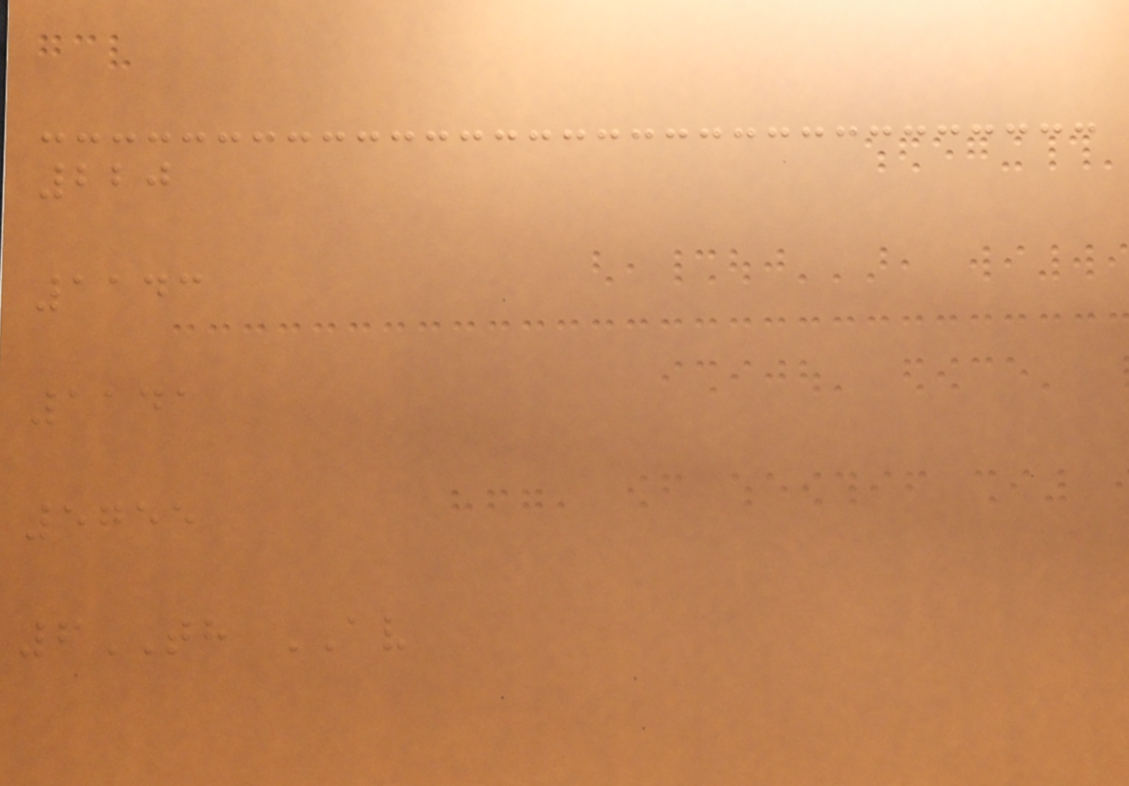220
1143
1141
5755
6TH AV
